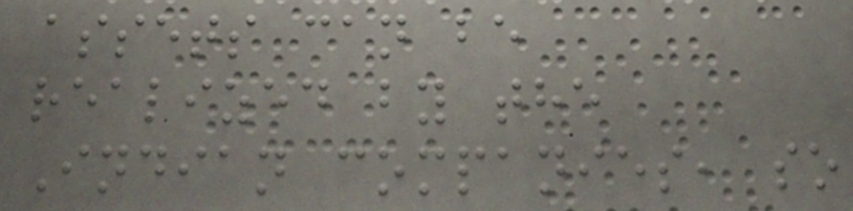assets can be
realized by the
Indian companies, so
